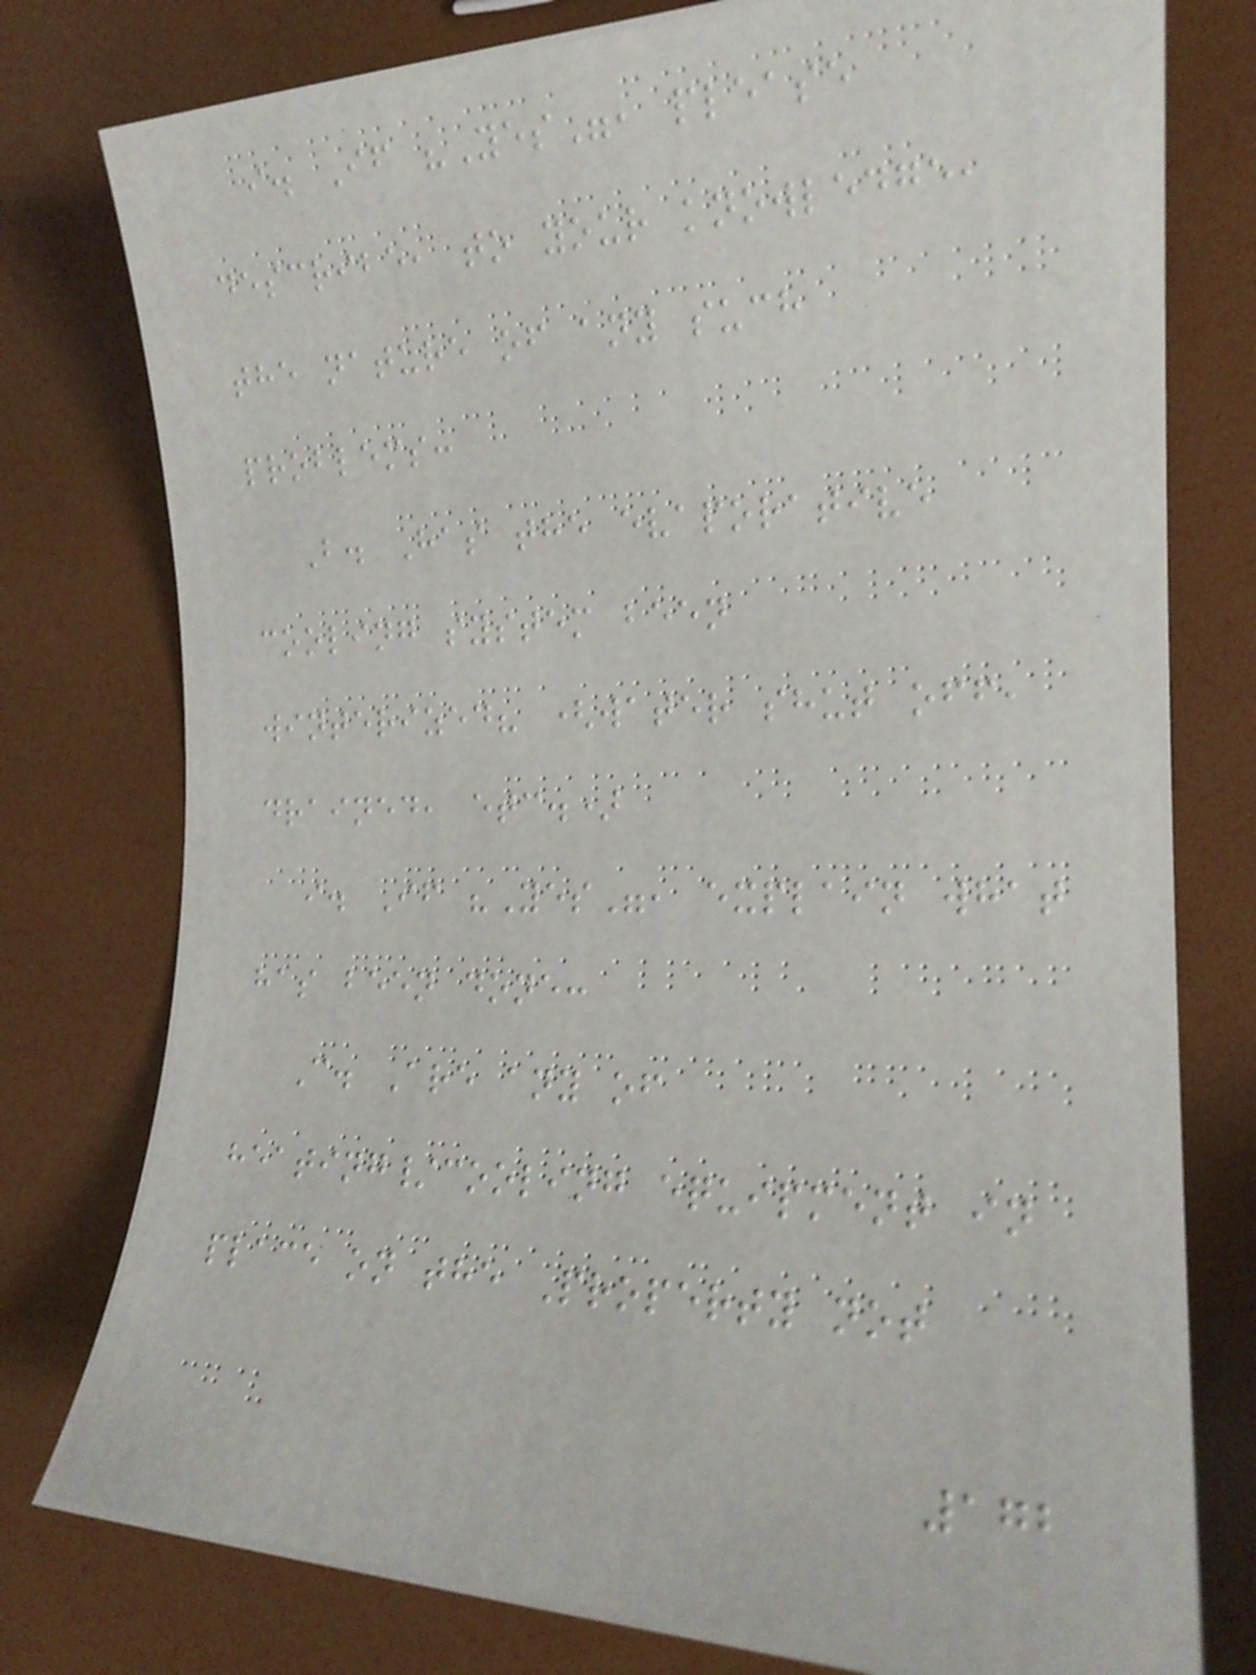i. If "Yes", please
describe, to your knowledge,
the nature of any such
problems:
B. Has the evaporative
cooling system been
winterized? (water shut off,
drained, etc.)
i. If "Yes", explain what
has been done:
C. Are any of
heating/cooling equipment in
place on the Property not
172
